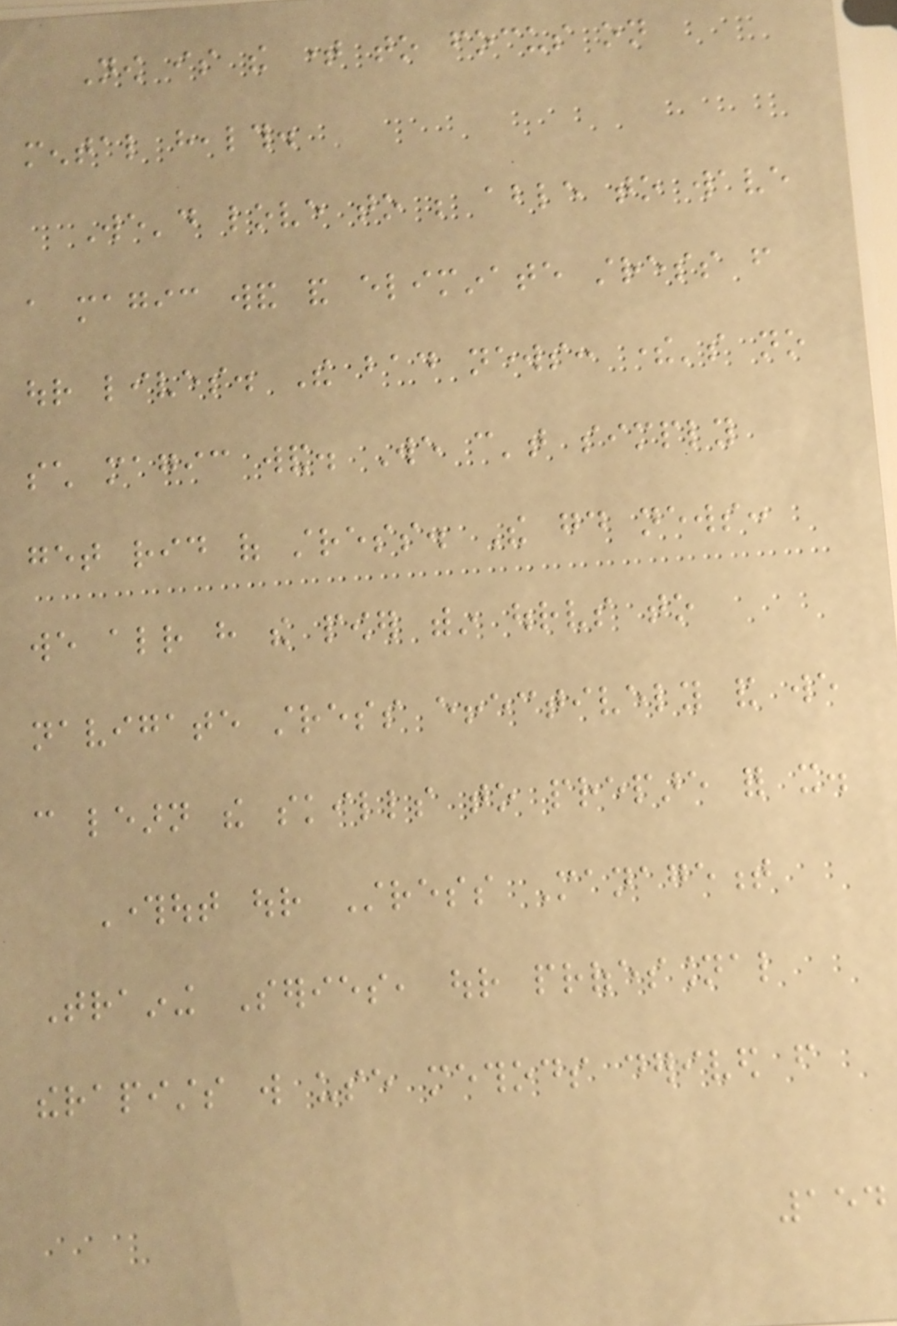Now is the time to focus on
mental health.
We'd love to be able to wave
a magic wand and eliminate stress from
our lives. The bad news: there's no
such magic wand. We can't simply
get rid of stress. The good news:
we already have the power within ourselves to
navigate stress effectively and we
can learn the skills to prepare for it.
Throughout our Stress Management
Training Series, our professional
therapists will use methods derived from
154
